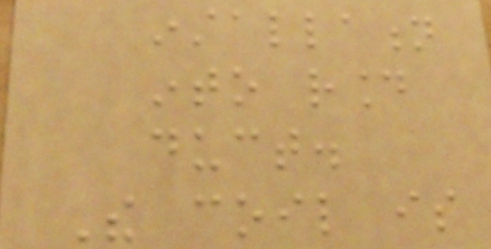installation
into round
duct.
The coil is
